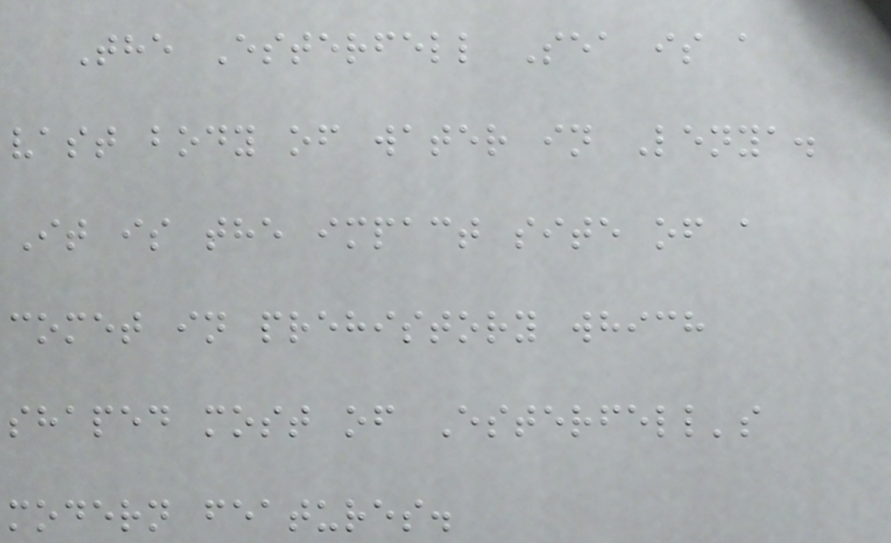The Esterfell Sea is a
vast body of water in Lenya.
It is the impact site of a
comet in prehistory which
shaped most of Esterfell's
modern features.
